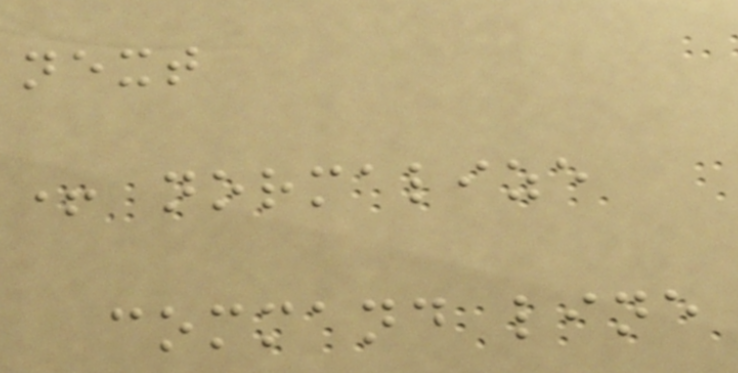next
+ normalize
command line
